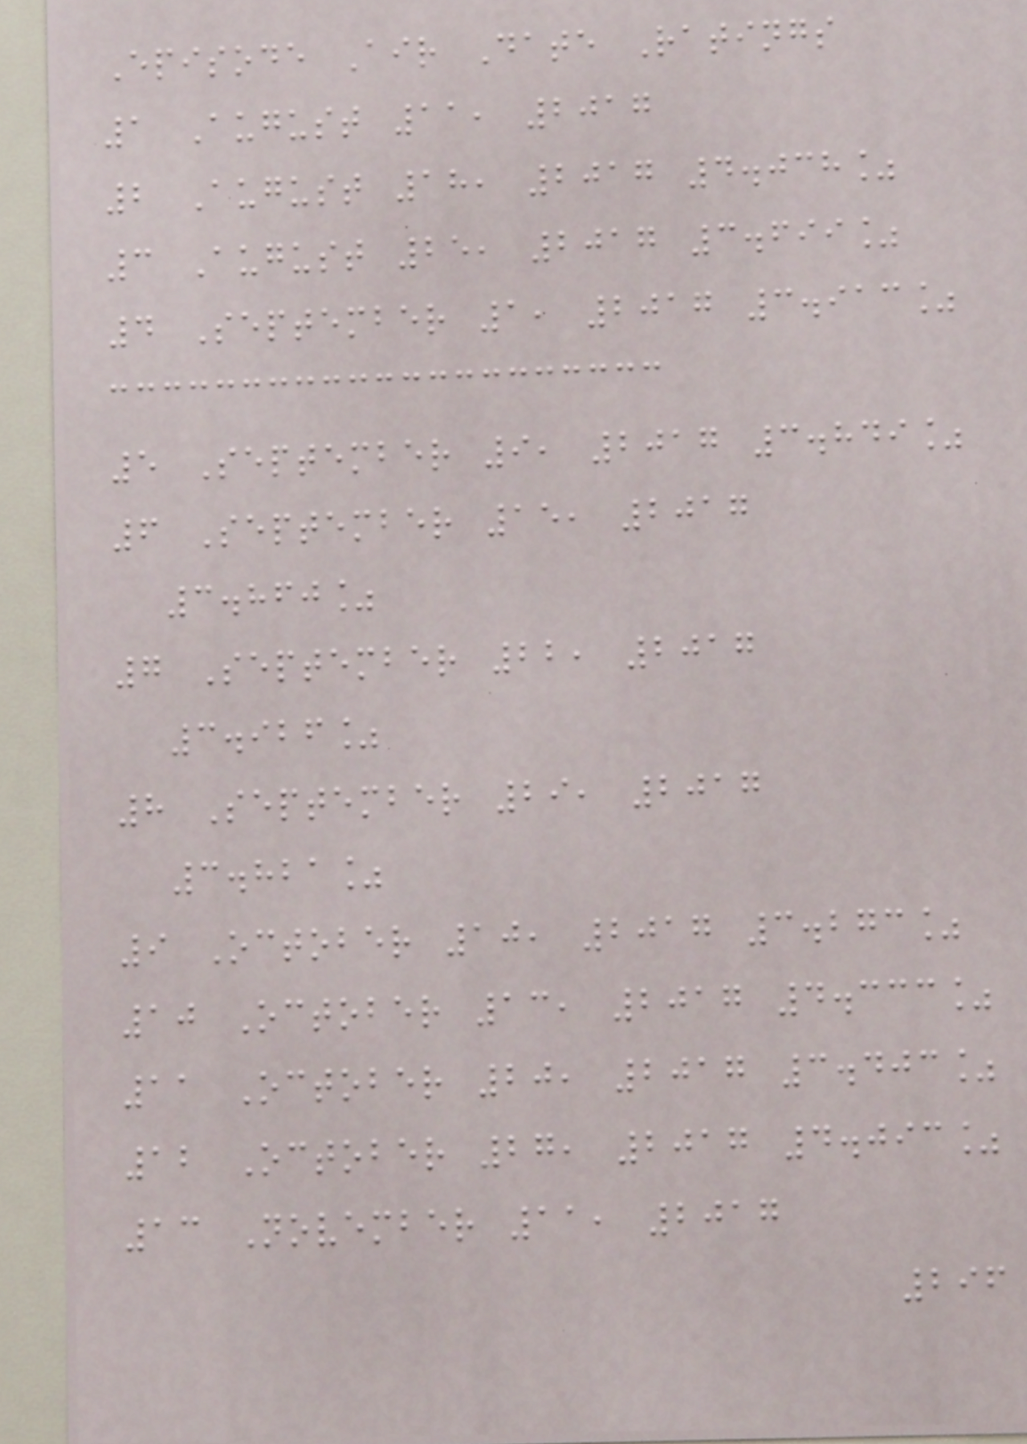Episode Air Date Ratings
1 August 11, 2017
2 August 18, 2017 4.038%
3 August 25, 2017 3.699%
4 September 1, 2017 3.913%
5 September 9, 2017 3.849%
6 September 15, 2017
3.860%
7 September 22, 2017
3.926%
8 September 29, 2017
3.821%
9 October 10, 2017 3.273%
10 October 13, 2017 4.333%
11 October 20, 2017 3.403%
12 October 27, 2017 4.093%
13 November 11, 2017
296
